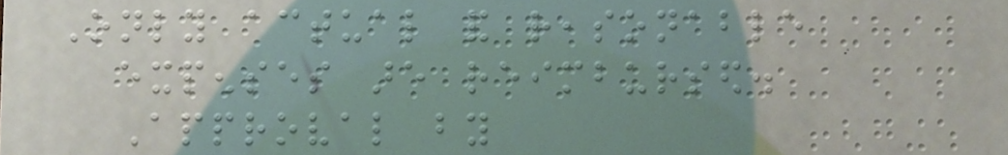Only actual and reasonable
expenses are reimbursed.
Approval by
